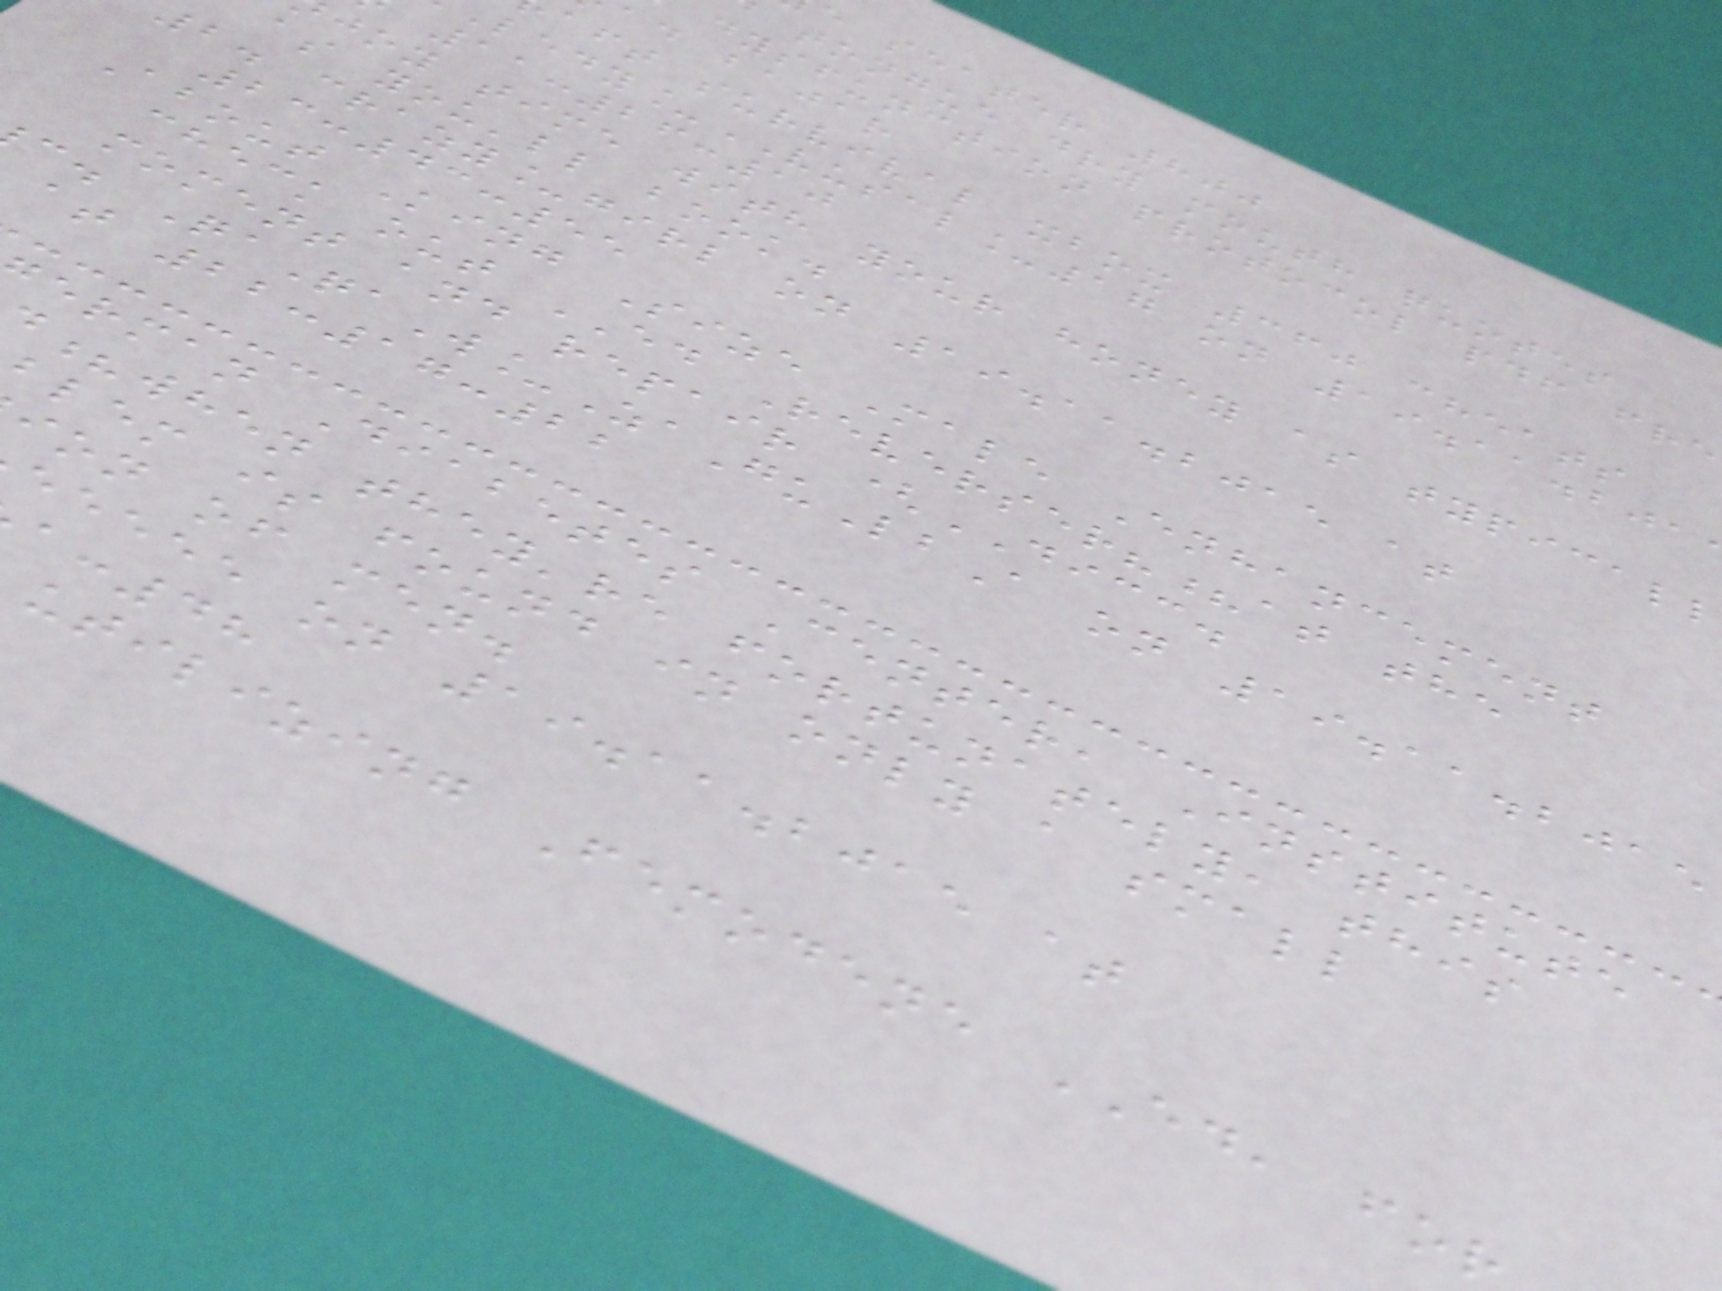e seater 800
tongue dry mouth quotes
dysfunction protocol pdf fre
ad bajar
aft survival xbox 360 cheats
_VUSAL_17 on 19.11.201
11:26:10
joy time with your honey as typicall
as you'll book.
2. crazy_girl on 19.11.2015 at
23:43:55
About King Size Male Enhancement
check out ED Reverser??at the
moment and repair (DICC.
c. QaQaW_ZaGuLbA on 19.11.2015
at 22:17:22
erman Diabetes Center, Institute
?when they're fortunately, this
blem is found in only a small
ion of men.
eeeee on 19.11.2015 at
:48
utilizing Femodene ED, for
